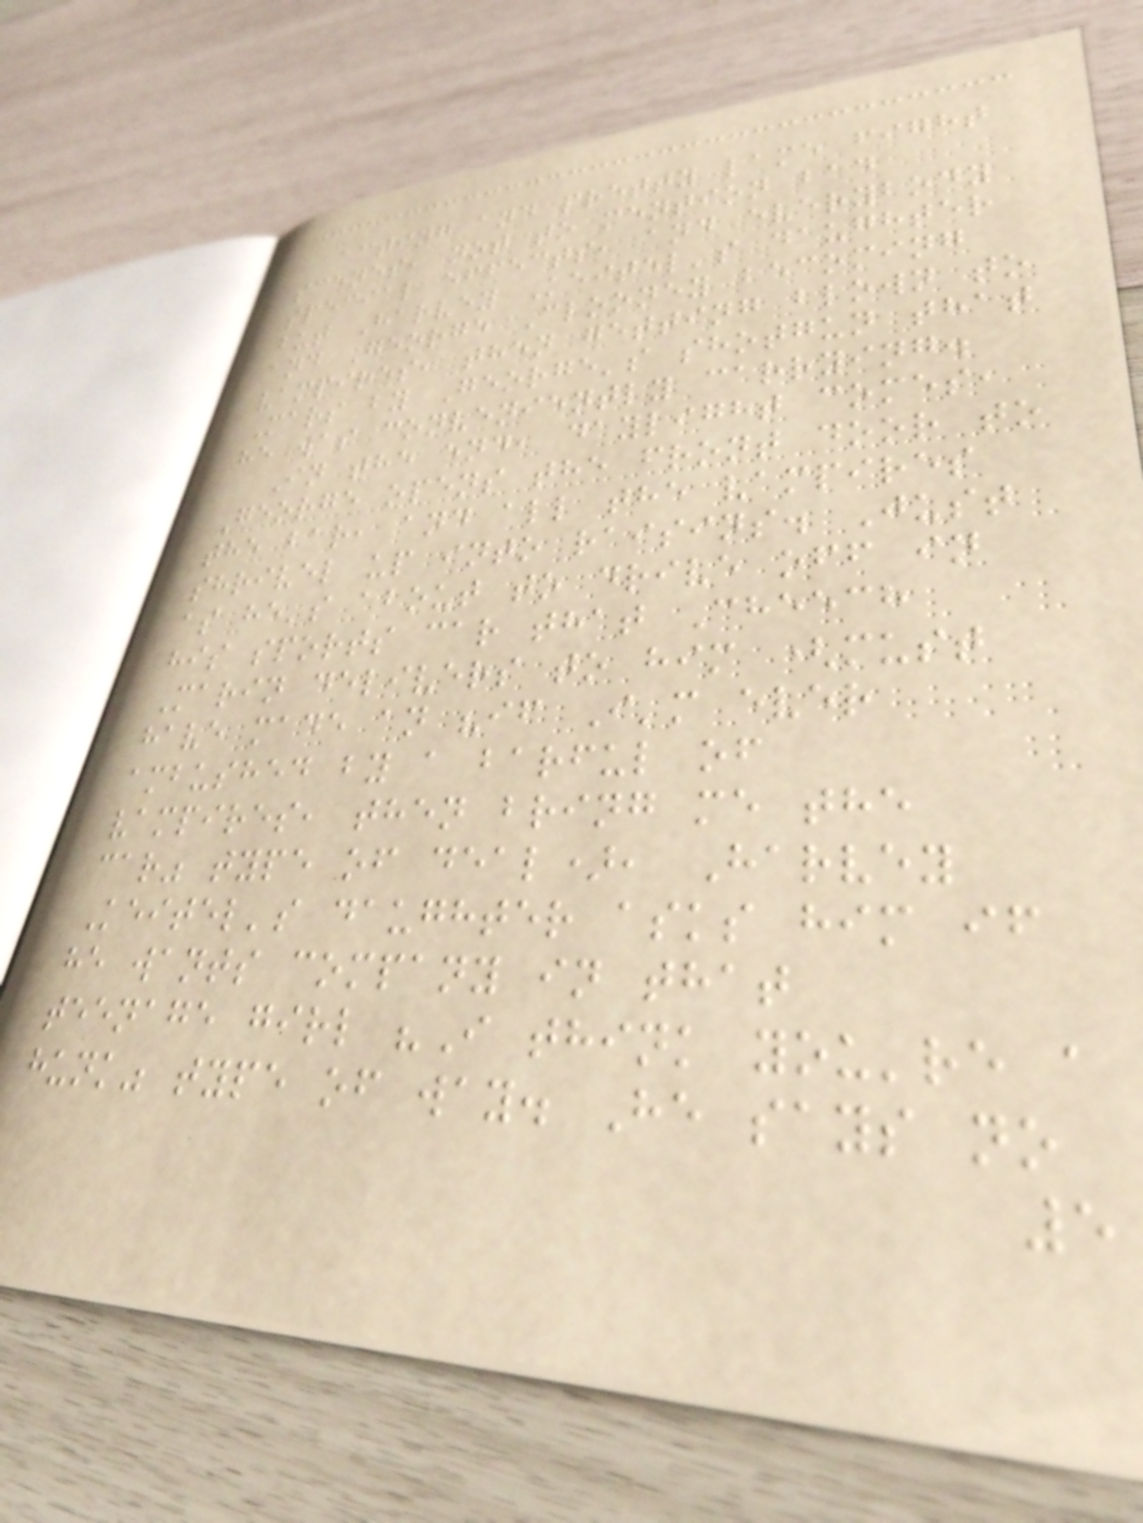acting and pretty lame fight
scenes, not to mention bad
special effects, and everybody
but Harvey Keitel's daughter
and George Clooney becoming
vampires, then getting blown to
Mars by George's shotgun that
he was conveniently carrying.
In the end, daylight comes,
George opens the front door to
the bar, and all the vampires
shrivel up into raisins. Just
as he's about to drive off in
his sports car that Cheech
Marin delivers to him (must
have made an "if I'm ever
ambushed by a barful of
vampires, then bring me the
car" type of deal), Harvey
Keitel's daughter asks him if
he wants company in that
teenage girl "I think you're a
hunk" type of way. He says no
5
